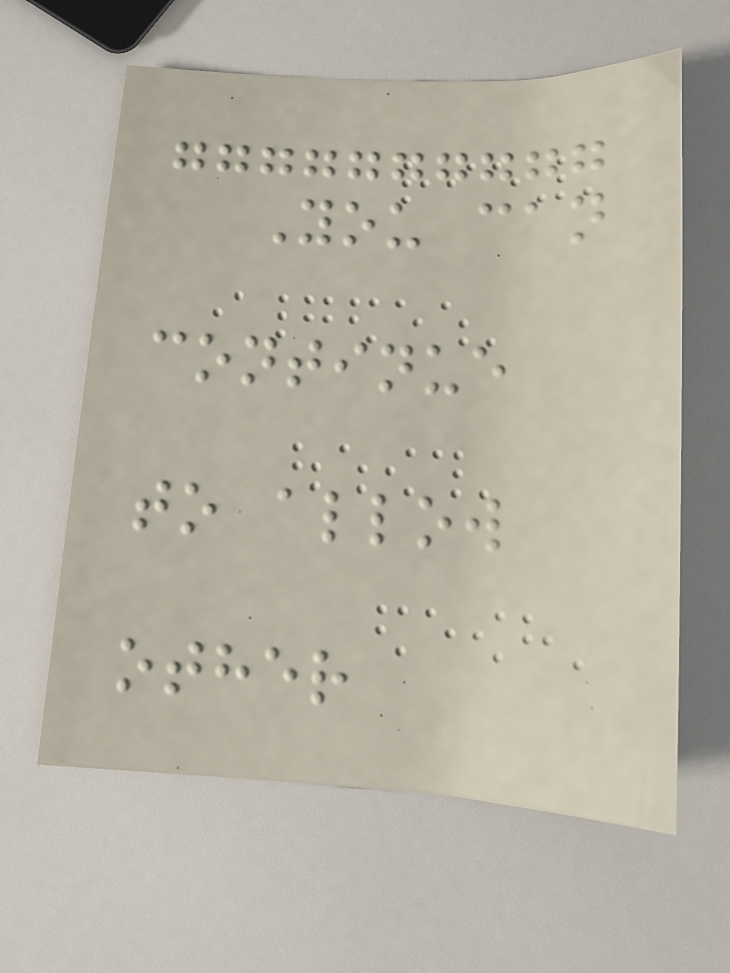You can
continue
to allow
other
